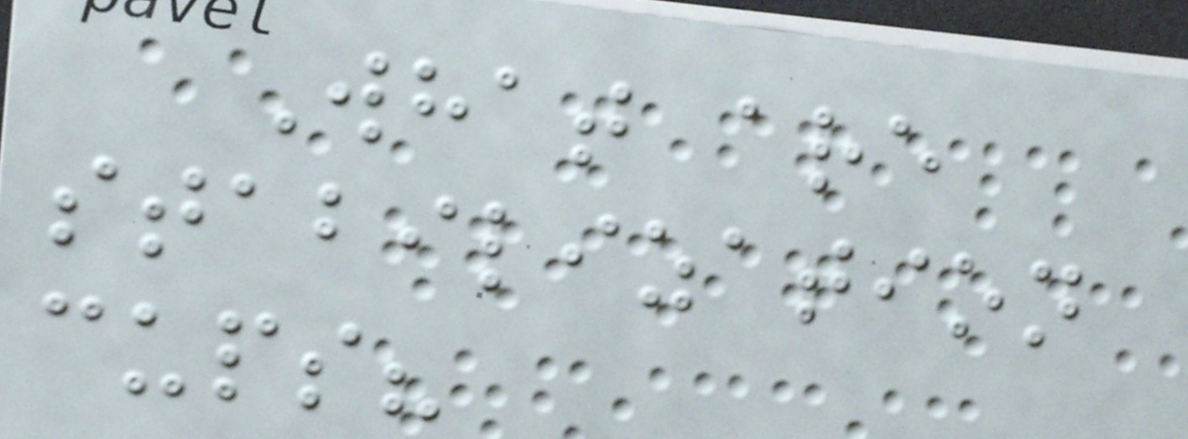What are
stabilization
cups?
